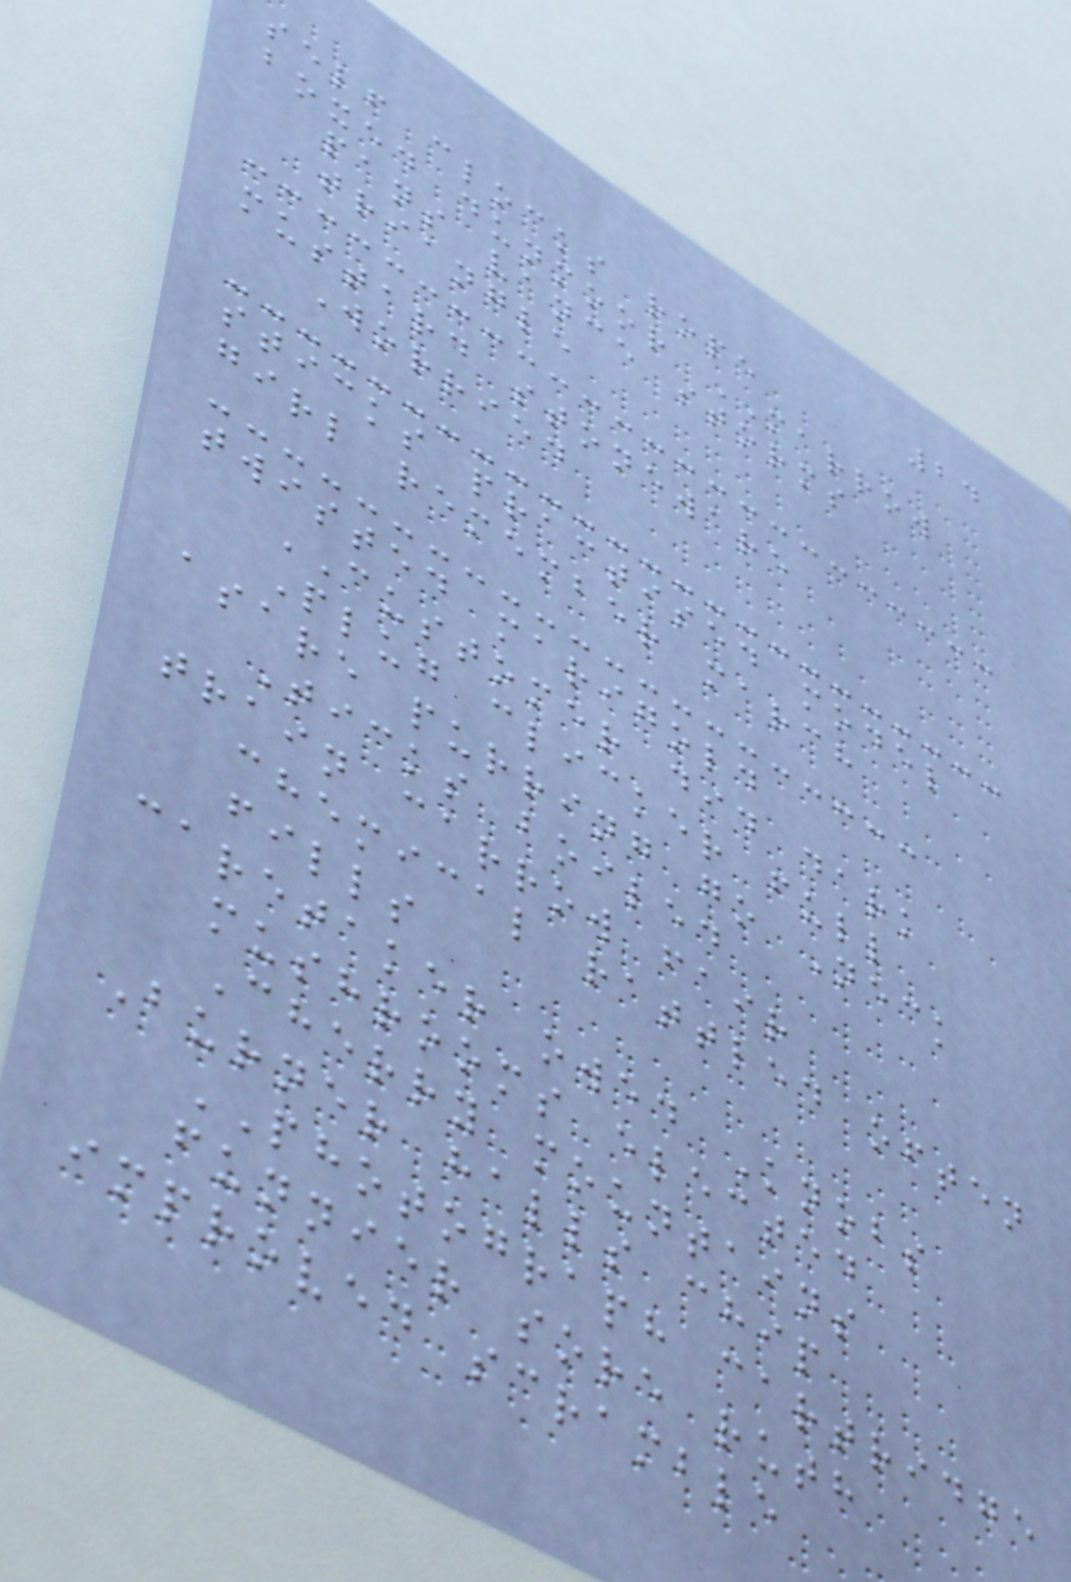24
self clocks rope
boxed dunmoor MARROW
pans vance storms
triangle
mustard stoneware
Worried
sticks practised model
girl remember march
twisted marigold
CUSTOMER did dark
Plug clicker full
asare purring go Neck
Ticks boiled
train carrow fair
chemical rattled often
fills
caretaker owed Knobs
mushrooms elected
Cherry mountains
Burner halls chip
PHOTOGRAPH cartridge
funnier sore ruth
improved scramble
